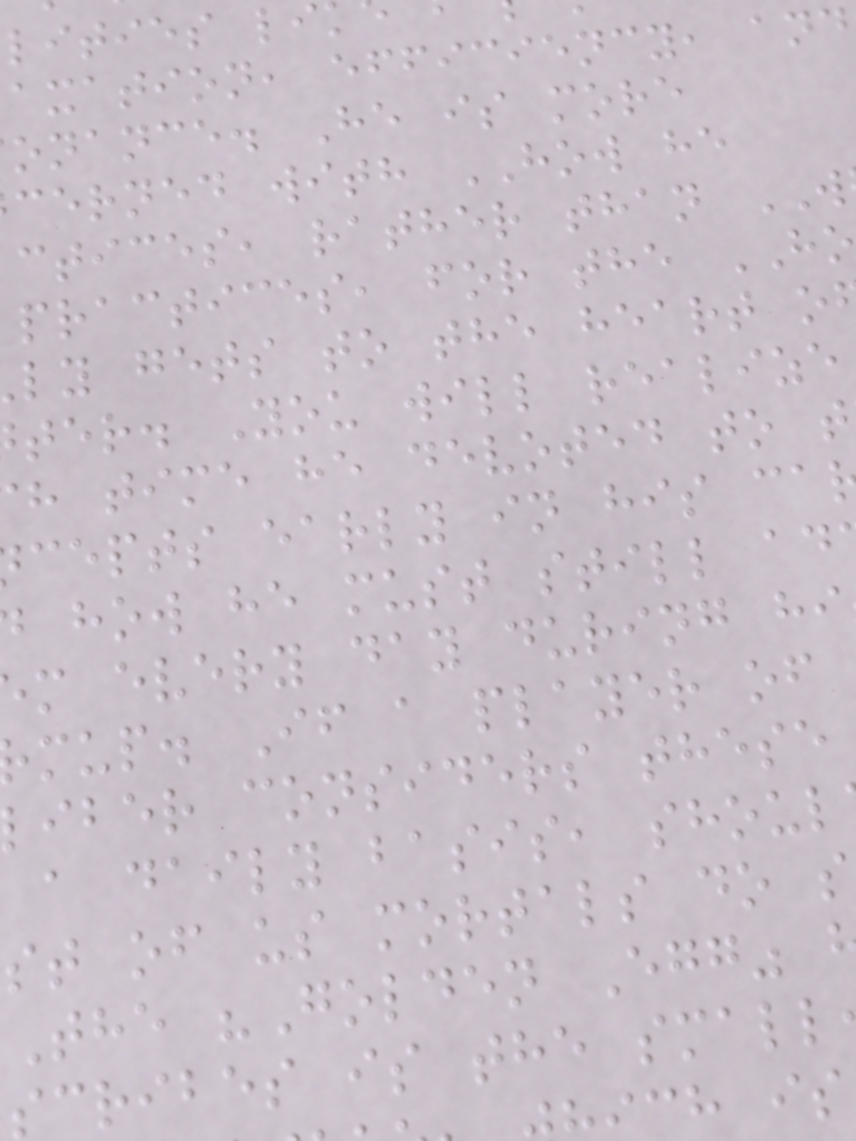lities li
axation, efficiency, and
onance. He is more
cerned with HOW he
ctices, rather than
practices, for the HO
ly gets to the heart o
ter. You will realize
h time he devoted to t
cepts early in his ca
how he must still ad
m every day during hi
mup. If a player of
liber considers these
a daily basis, shoul
st of us mortals do s
The "Golden Egg"
scribes is the small
